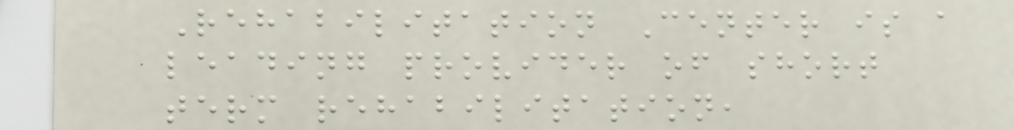Rehabilitation Center is a
leading provider of short
term rehabilitation,
